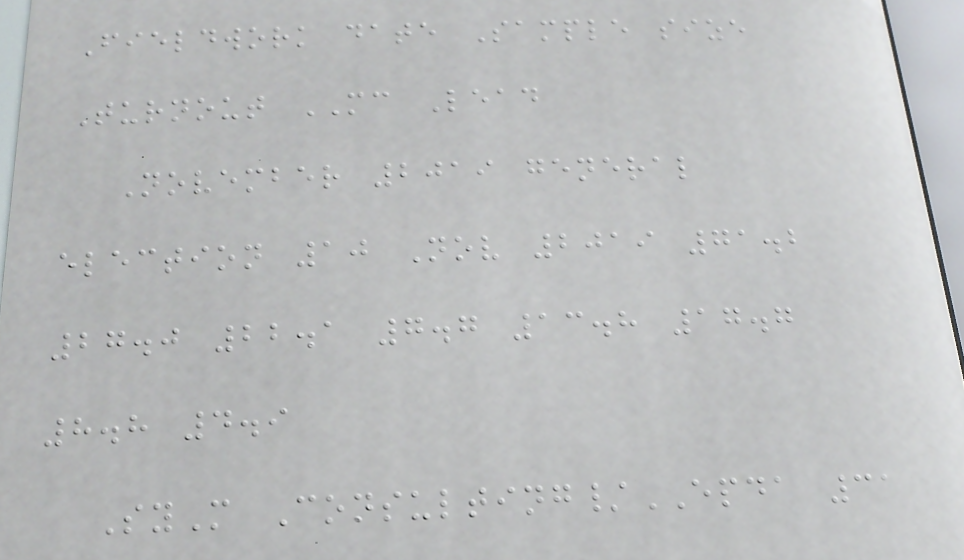Fieldwork date Sample size
Turnout MC Lead
November 2019 general
election 10 Nov 2019 71.2
27.0 22.1 7.7 13.8 17.7
8.8 4.9
SyM Consulting/EPDA 31
